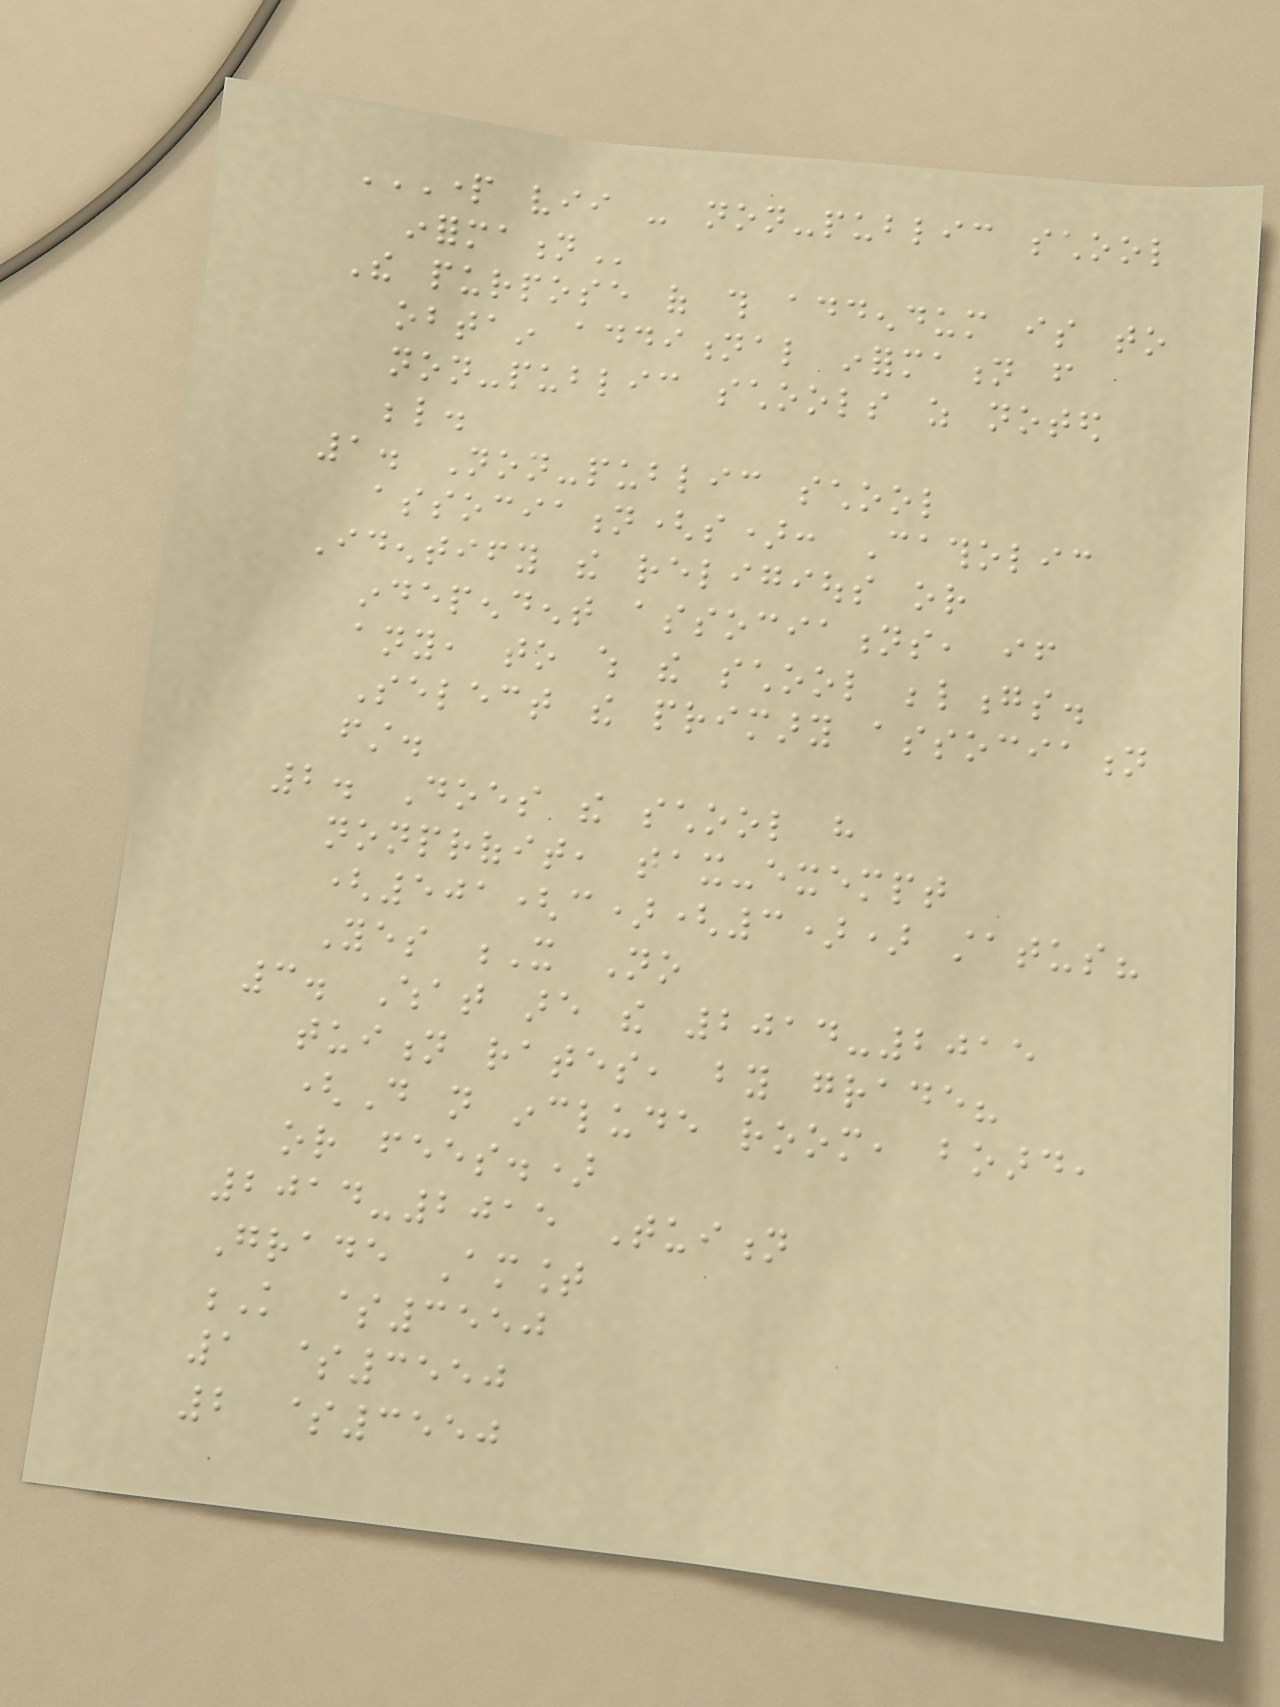PART VII - NON-PUBLIC SCHOOL
INFORMATION
The purpose of this addendum is to
obtain additional information from
non-public schools as noted
below.
1. Non-public school
association(s): Catholic
Identify the religious or
independent associations, if
any, to which the school belongs.
Select the primary association
first.
2. Does the school have
nonprofit, tax-exempt
(501(c)(3)) status?
Yes X No
3. What are the 2014-2015
tuition rates, by grade?
(Do not include room, board,
or fees.)
2014-2015 Tuition
Grade Amount
K $3550
1 $3550
2 $3550
